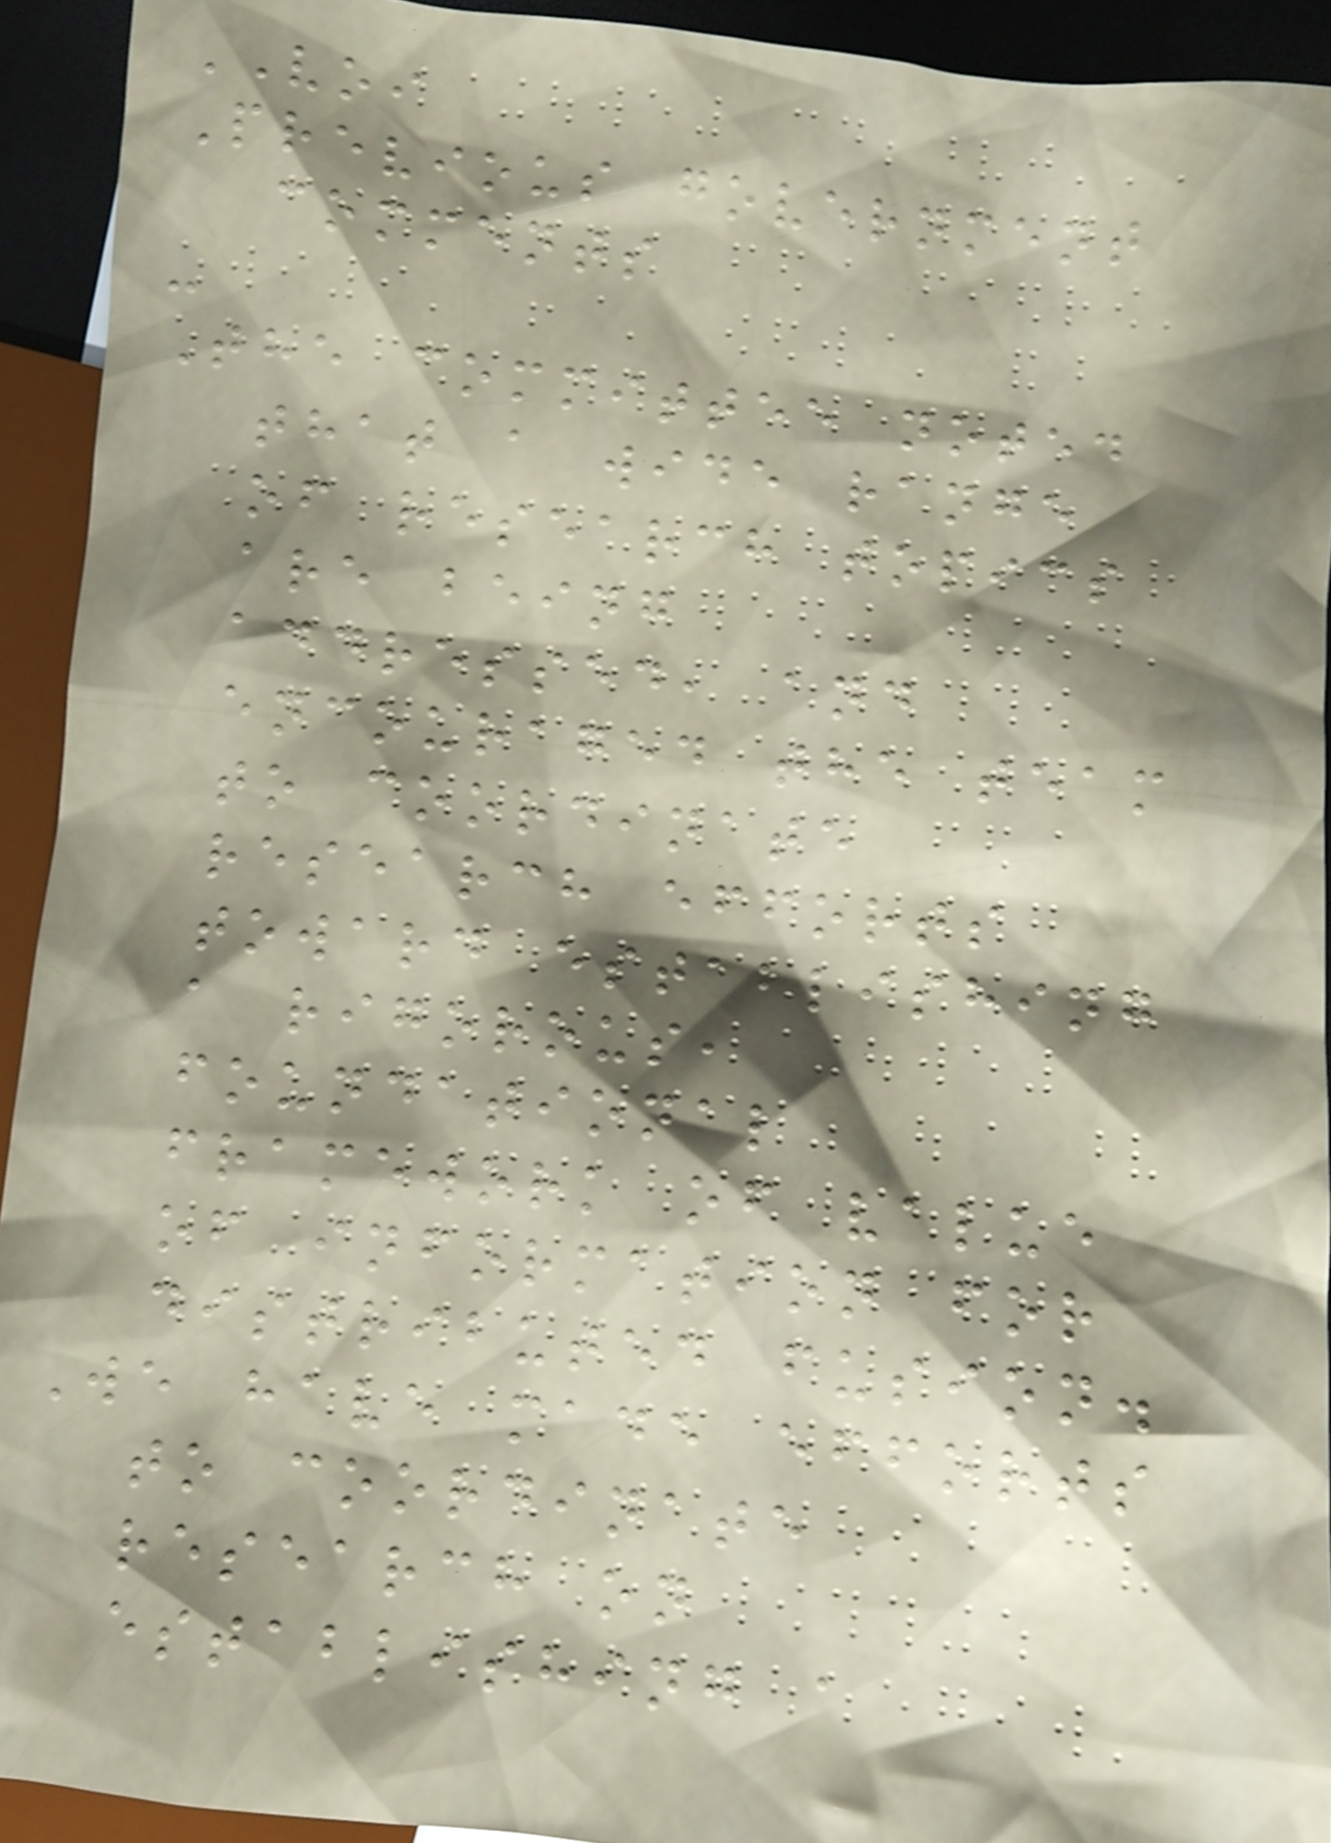VOI
Previous government
comments
-
The committee noted
that a wide range
of research topics
are being
addressed, and
encouraged the team
to coordinate
research efforts
toward establishing
a rigorous,
foundational
framework of value
of information for
distributed fusion.
We have made efforts
to coordinate
research on
establishing a
